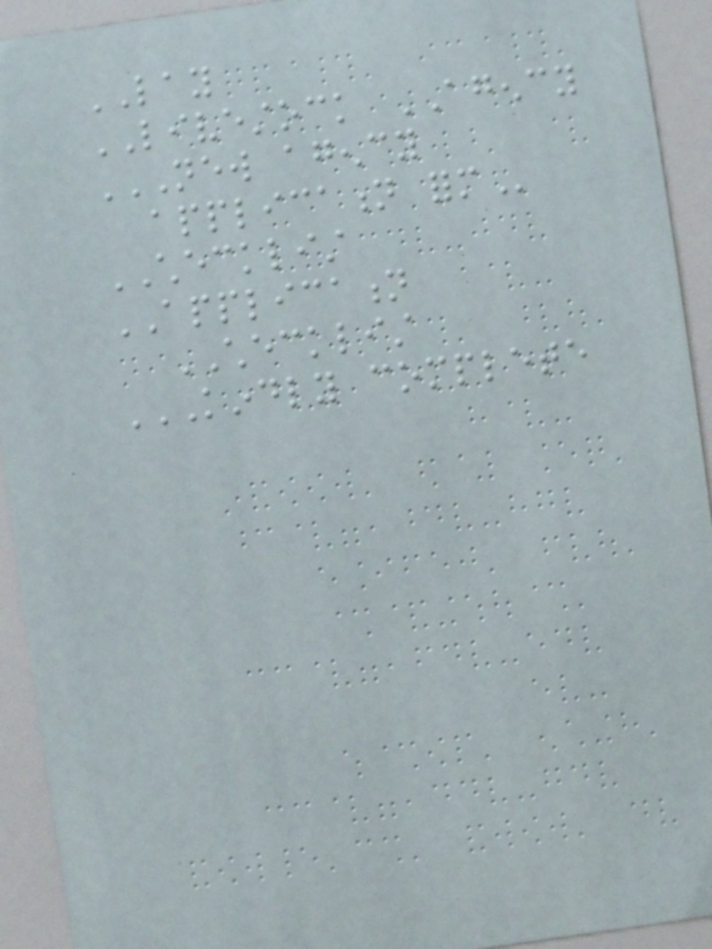LAY
LIVESTOCK AGENCY
NEW AGENCY
APPLICATION FORM
CHECKLIST
APPLICATION
CHECKLIST
KINDLY COMPLETE
